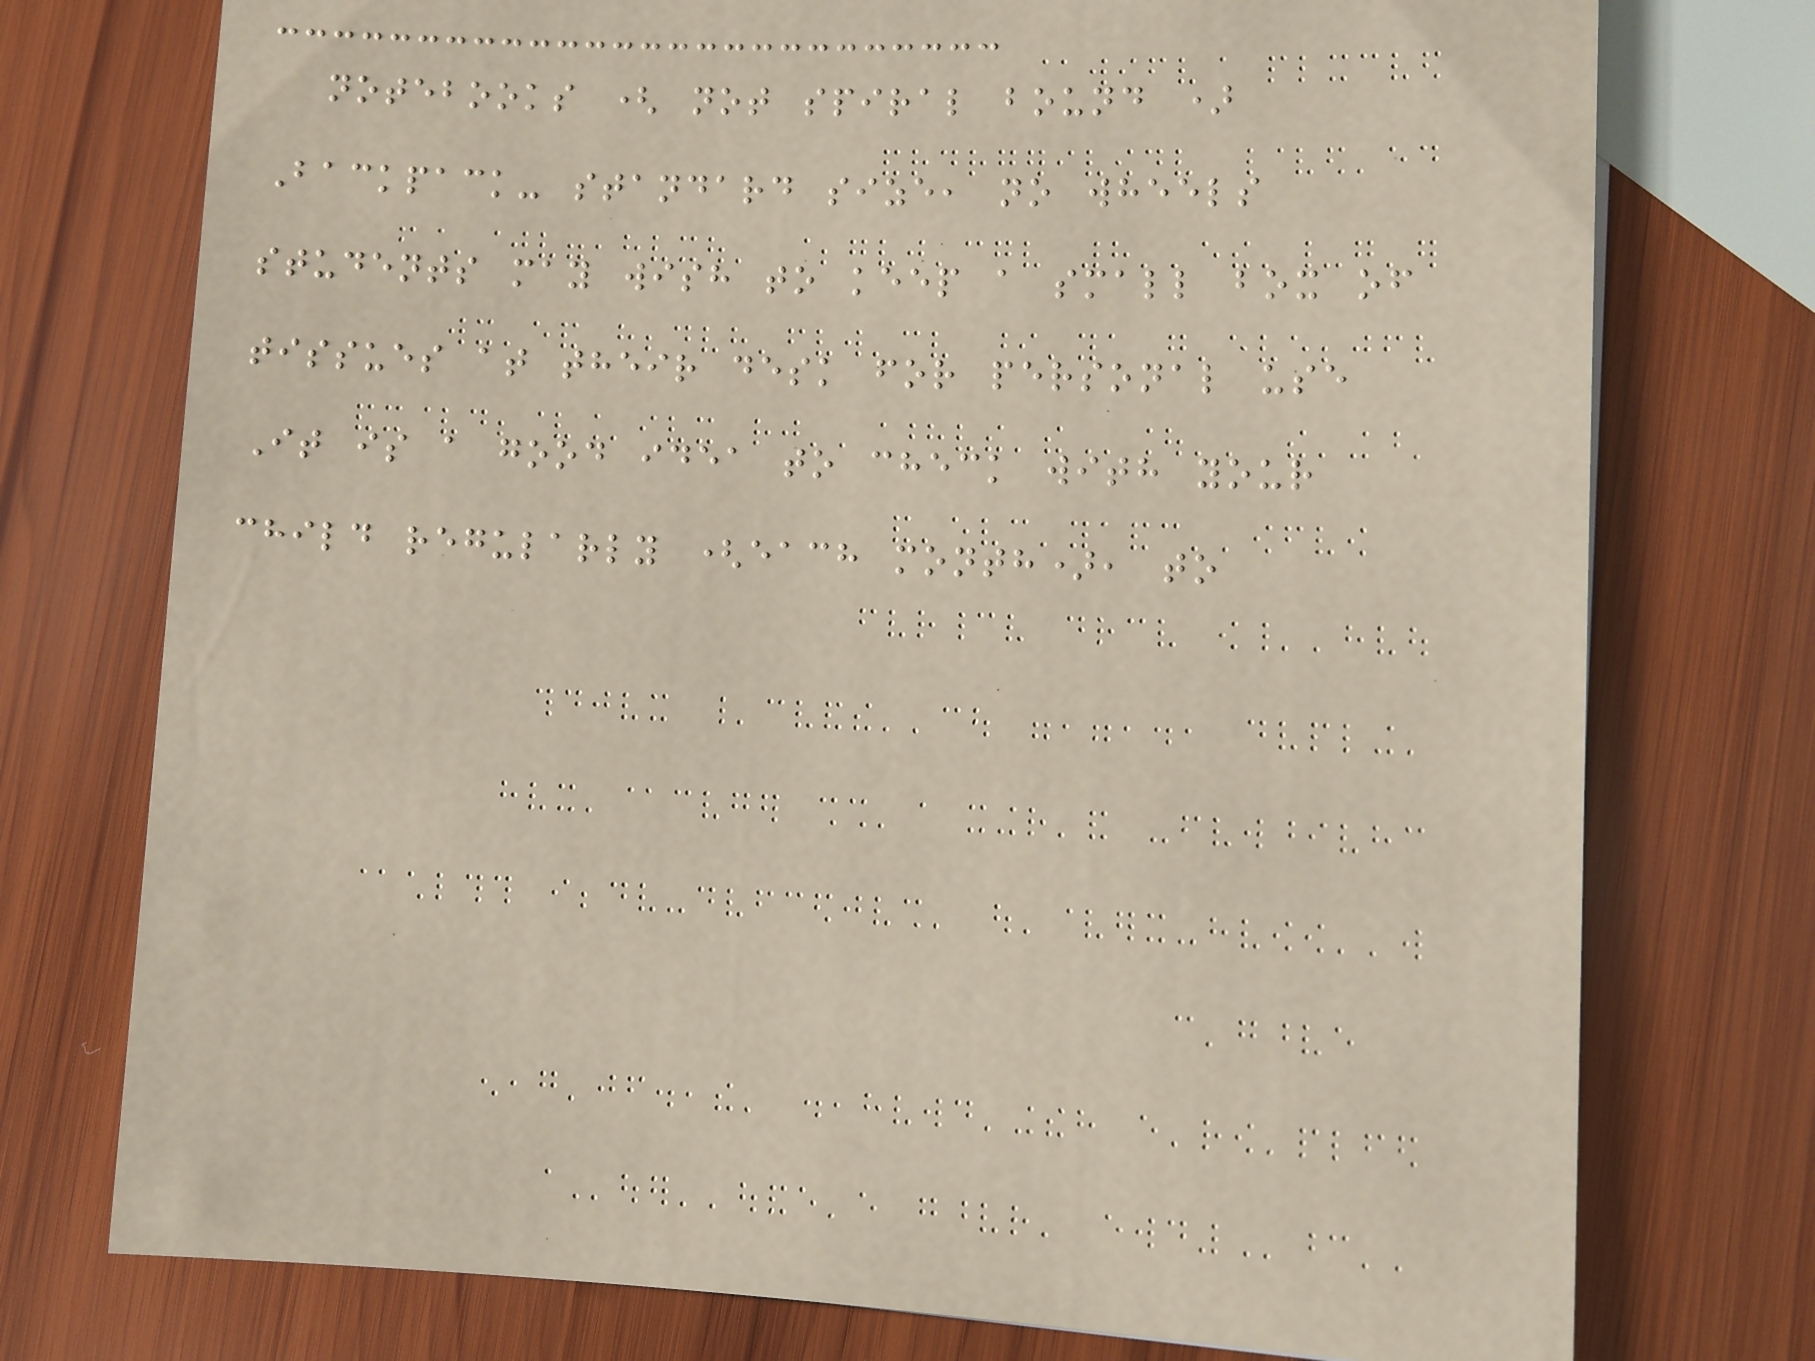notebooks ( not spiral bound )
Backpack- standard size, no wheels
students may wish to keep a small box of
tissues at their desk for personal use
It is a good idea to check with your
child regularly (each month), to
